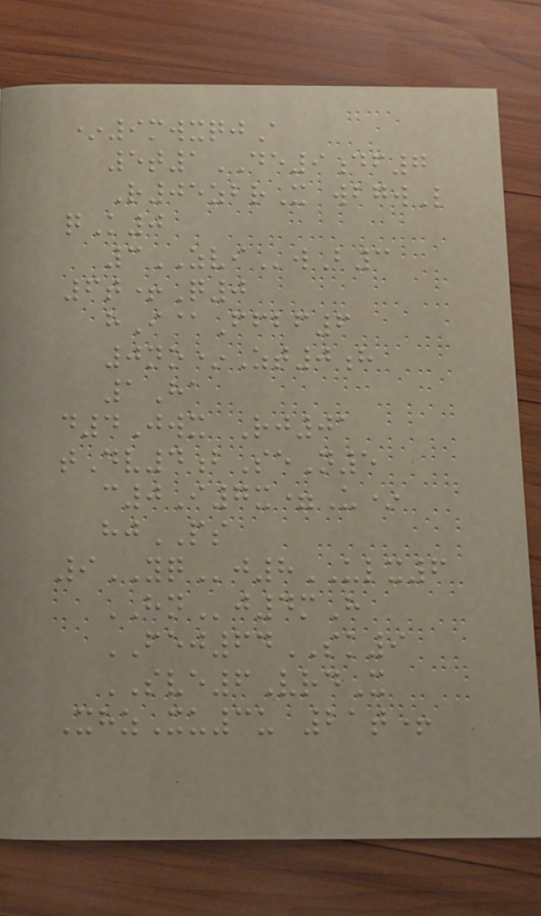*9mwxqjA
5t1DE9df7
R05zbrX wbgwL
qK0
3ZVIwB3
6t+Q0
hI@Ffbf6
0no*Zt0h
1Ha
d4Jwx Rj01
tDv4bSeN5
c0I7x=U*
hjPS
9YQj8ULX6
HNj4mH
FEJ64SK9
SVE6VrdX
XhzXu3u 21t+
